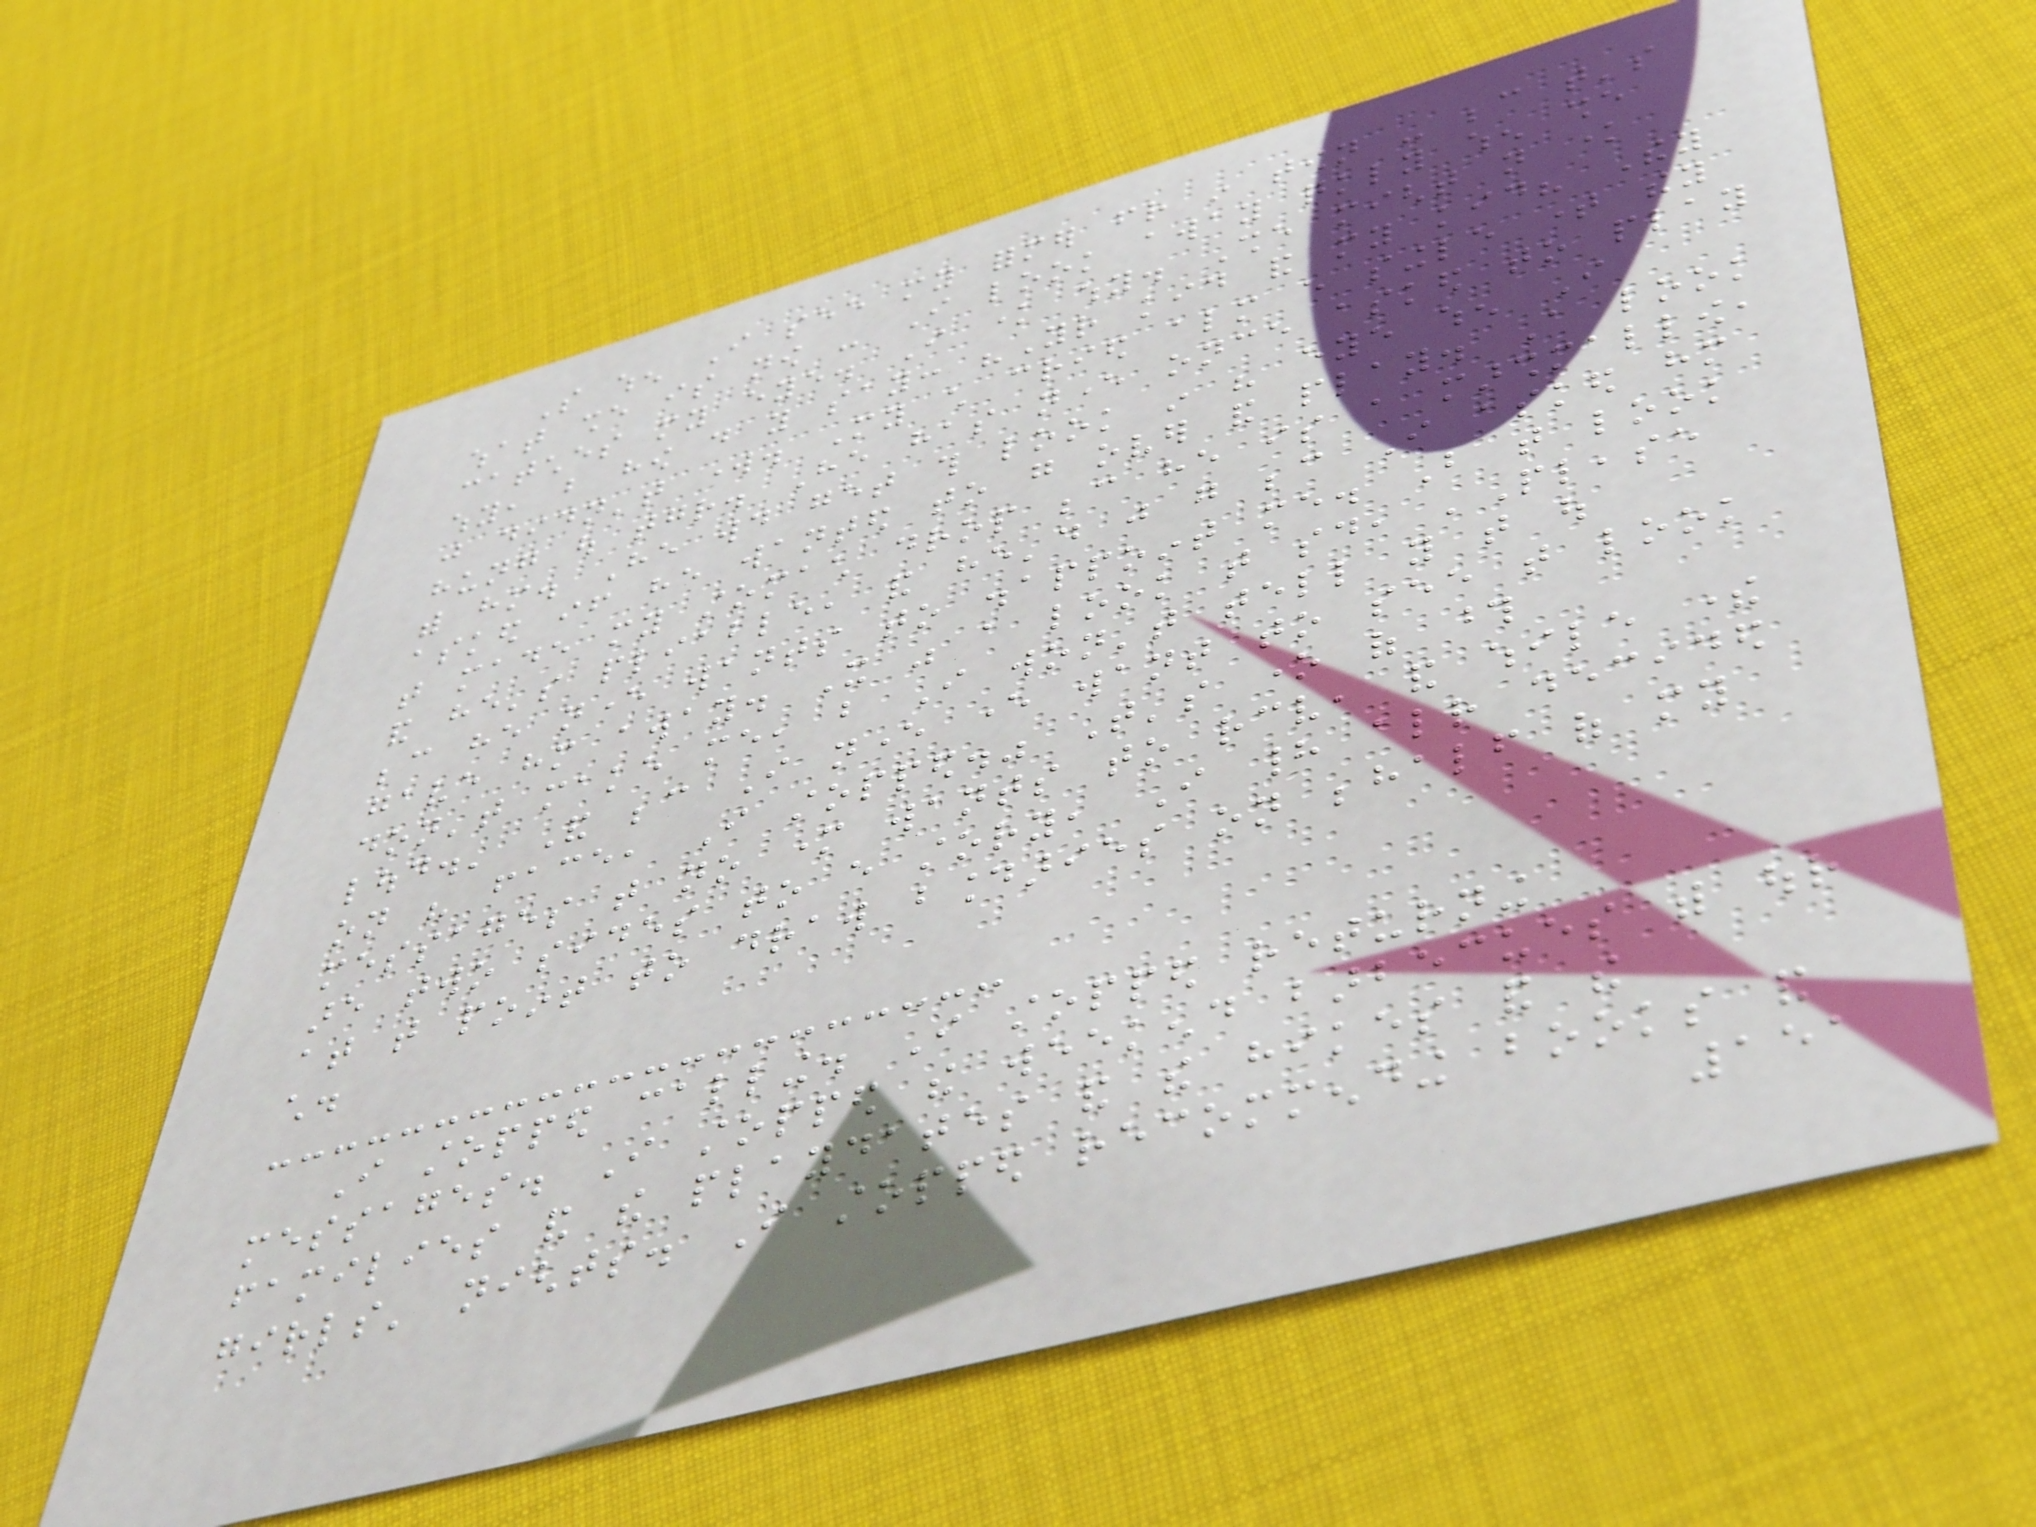So when I see my former friend in town - because that's
what she is now - I look away quickly when she
catches my eye. I know why. She might not know
why, but how do you say: "Your kid and my kid? They
just didn't work. My child cried almost every single time they
hung out together. He has never once asked to play
with him. He would get this look in his eye when I
asked if he wanted to go over and play. A look
that made my stomach drop because he is a marshmallow,
and he's pliable, and he'd just go because I asked him
because he never wants to disappoint me. But that look
gave him away. It was a look that said, 'Please
don't make me, but I won't tell you that out
loud.' And because I never ever want to see that look
on his face, I stopped." That's one of those
messages that no mother wants to receive, and while there
are two sides to every story, I had already decided
at that point to draw boundaries on behalf of my
child.
I stopped calling. I stopped returning
messages. I stopped the weekend barbecues with our
families and the playdates and the hikes and the
girls' nights. I stopped recommending books and
151
